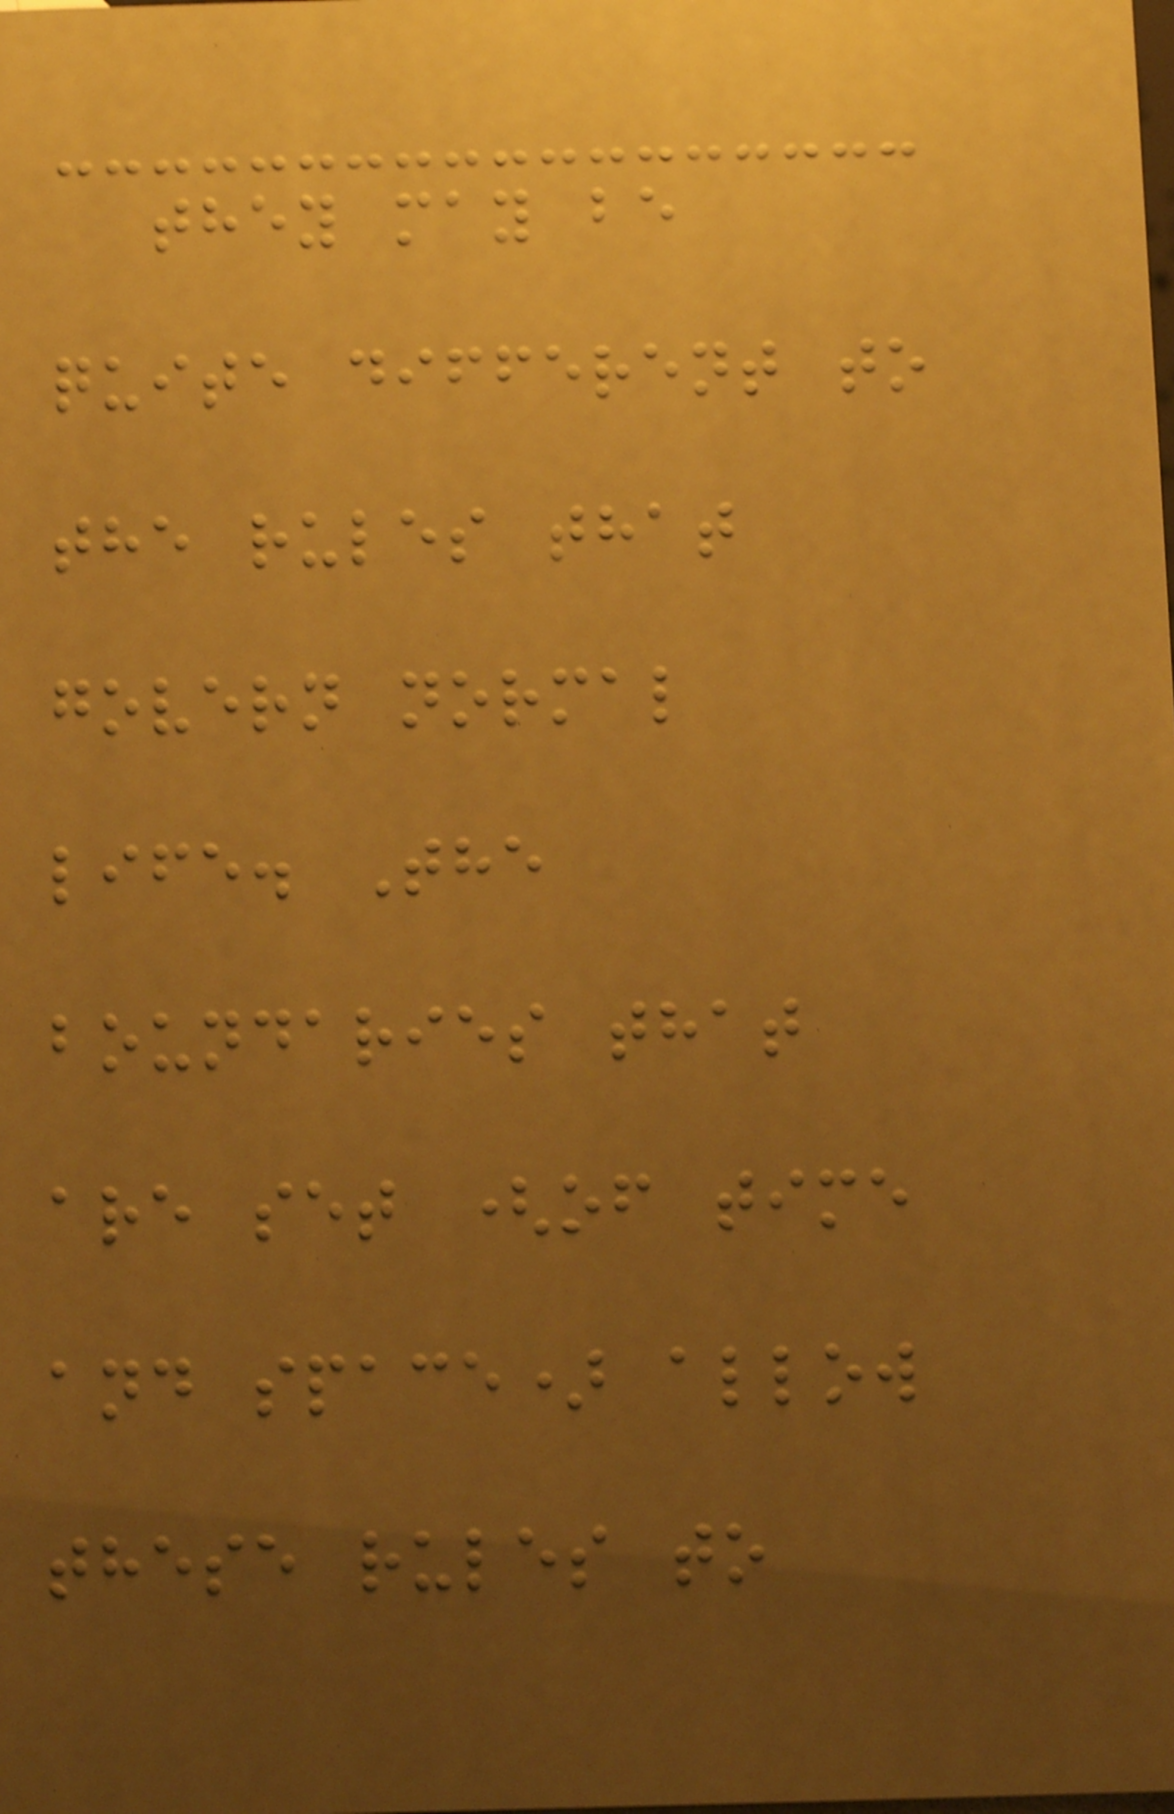they may be
quite different to
the rules that
govern normal
life. The
boundaries that
are set (of time
and space) allow
these rules to
